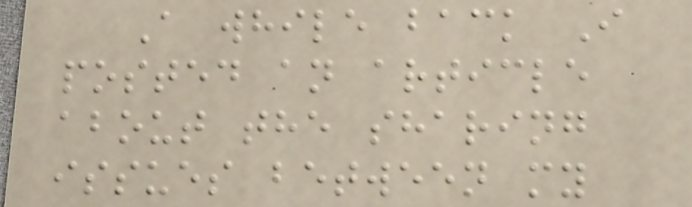A while back I
posted an article
about the sharing
issues between my
